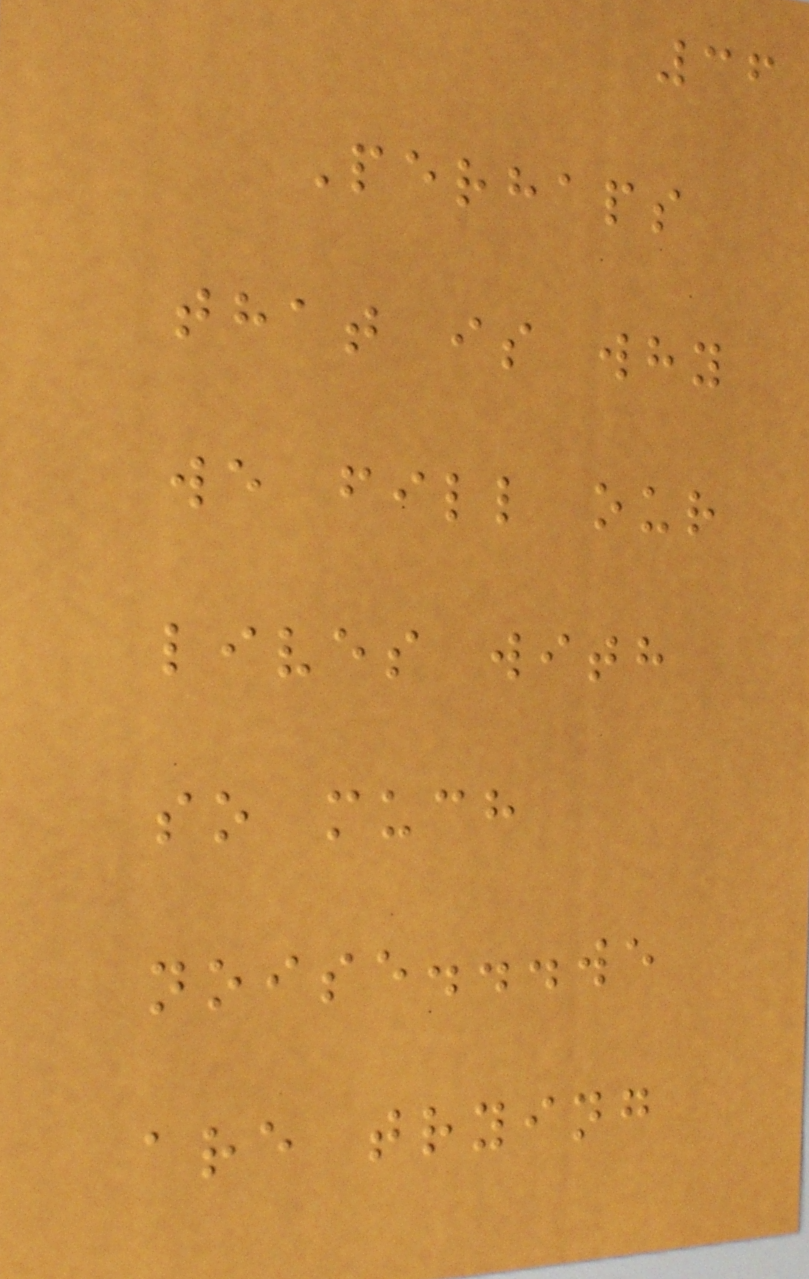36
Perhaps
that is why
we fill our
lives with
so much
noise...we
are trying
